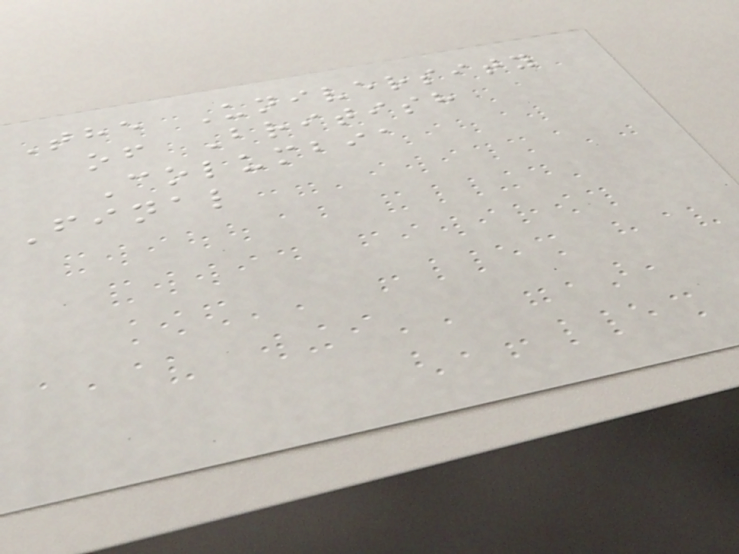The University
of British
Columbia
Final
